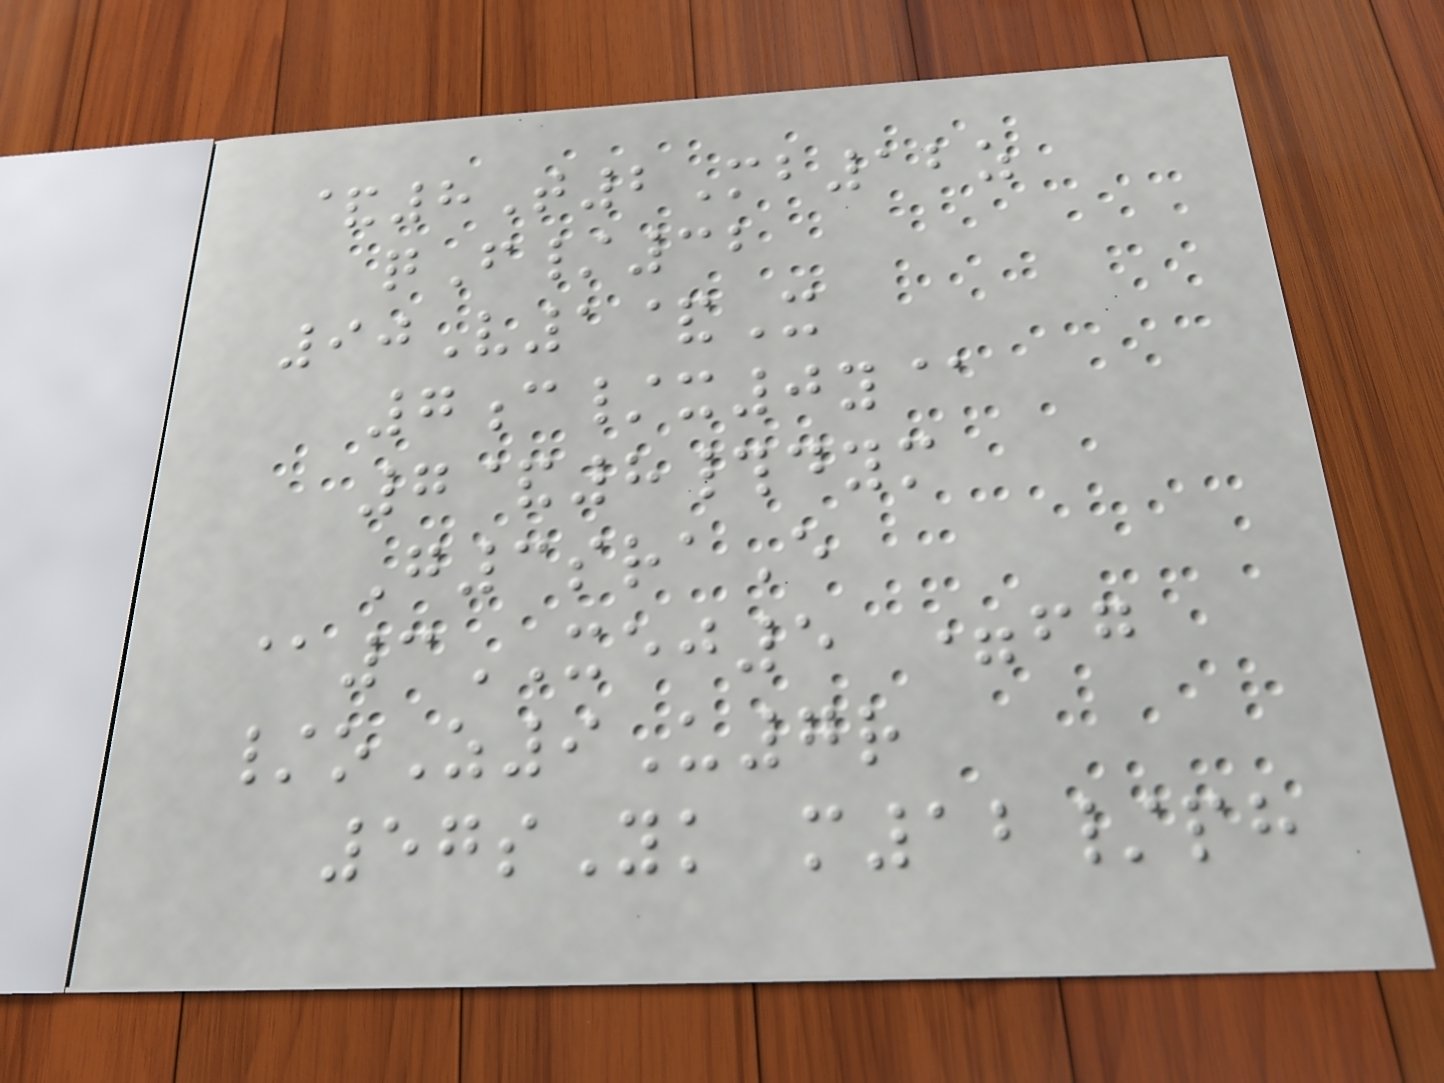&8T2Mb12z
qF/32
90V1&X
7c/x0y@
7&8#dym
G3sraE
@3XEJ5 =fg
/oZ9U7r
57sYk m12/ph
